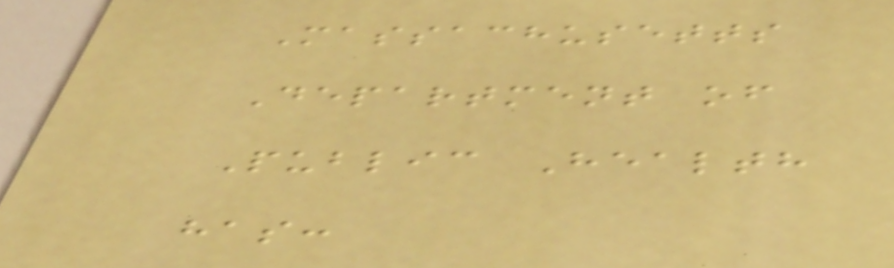Massachusetts
Department of
Public Health
has:
